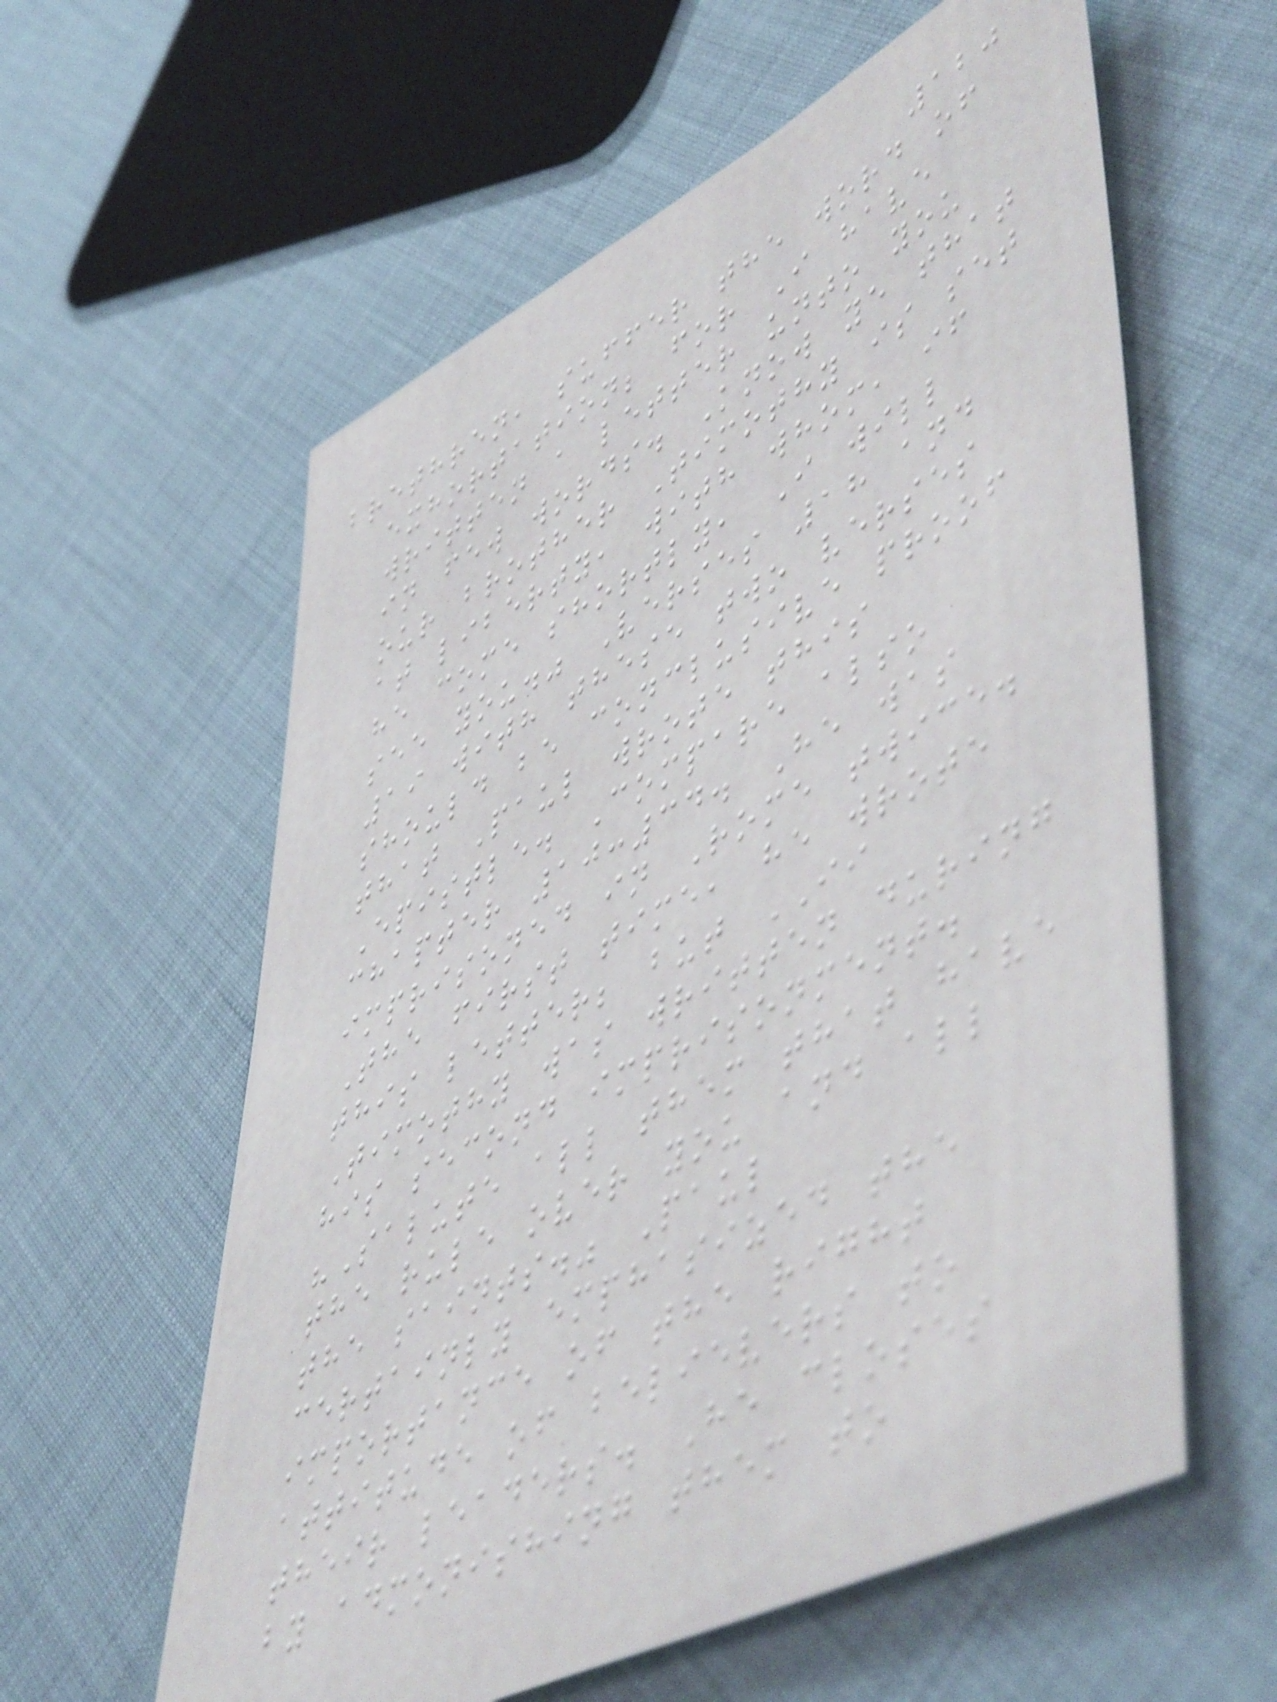120
brethren, suffer the word of
exhortation; for I have
written a letter unto you
in few words. Know ye that
our brother Timothy is set
at liberty, with whom, if
he come shortly, I will
see you." Verses 18 and
19 with these two verses
should be conclusive proof
that Paul wrote this
Epistle. Compare also
chapter 10:34. He was
imprisoned in Rome twice.
The first time, he wrote
this letter; but II
Timothy was written during
his second imprisonment.
"Salute all them that have
the rule over you and all
the saints." Paul
certainly emphasized the
importance of the right
attitude of believers to
their leaders. He closes
by admonishing them to
